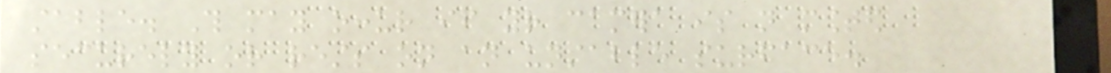stable. This may occur if your camera is not mounted
securely or rests on an unstable surface.
